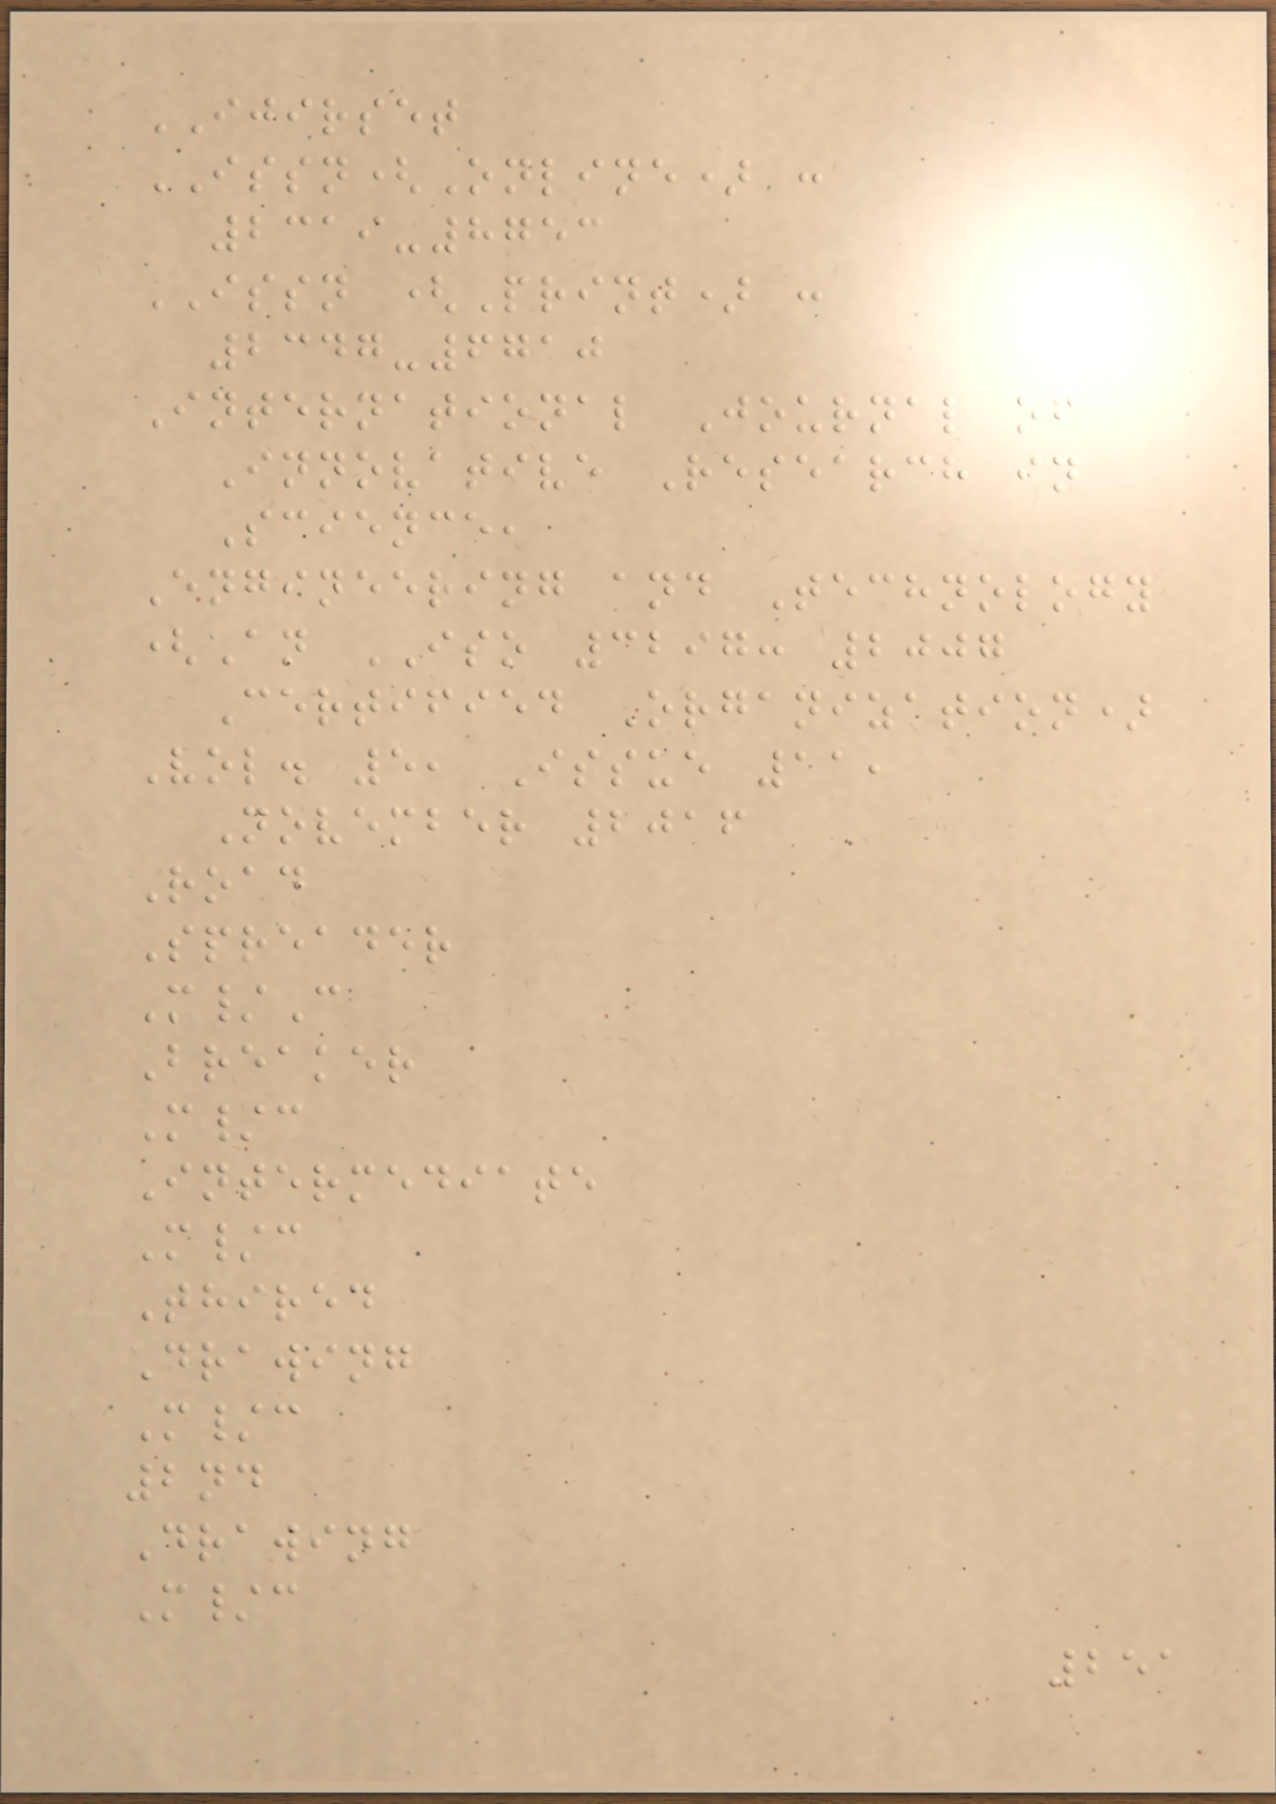IJIRSET
ISSN(Online) :
2319-8753
ISSN (Print) :
2347-6710
International Journal of
Innovative Research in
Science,
Engineering and Technology
(An ISO 3297: 2007
Certified Organization)
Vol. 5, Issue 11,
November 2016
Road
Spreader
M/C
Breaker
M/c
Intermediate
M/c
Thired
Drawing
M/c
2nd
Drawing
M/c
251
